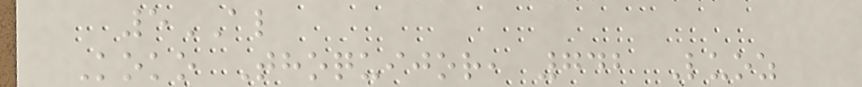5AL
Koko Thoquijor, 742 Luoz
